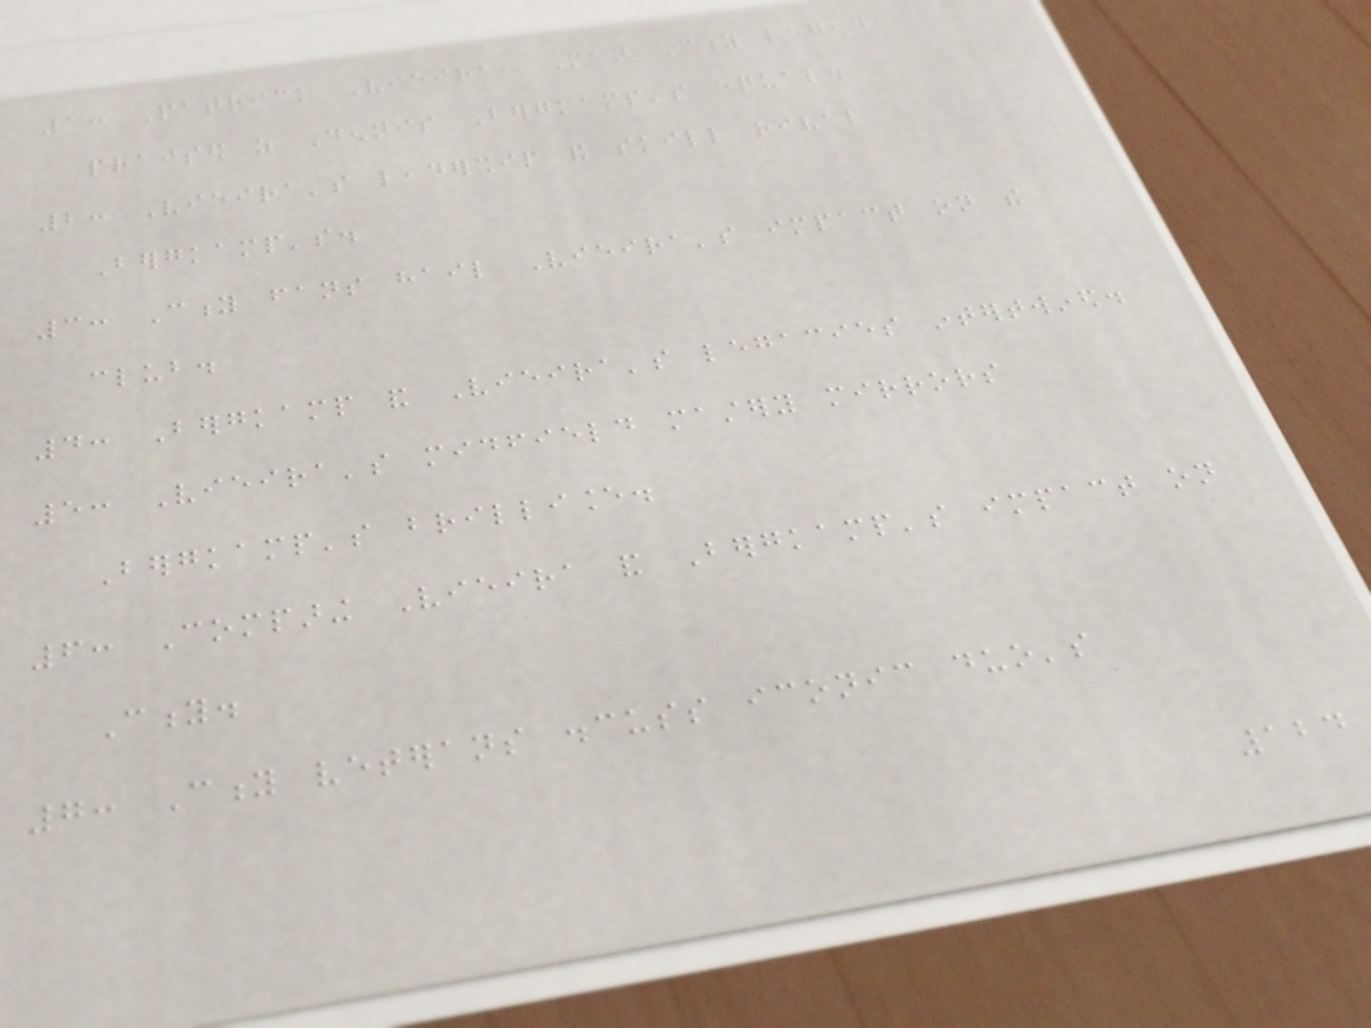1: Patrick Vieira, Man City legend,
praised as Dennis Bergkamp's equal.
2: Vieira's leadership and skill rival
Bergkamp's.
3: City fans hail Vieira's impact on the
club.
4: Bergkamp and Vieira's legacies intertwined.
5: Vieira's midfield mastery mirrors
Bergkamp's brilliance.
6: Comparing Vieira and Bergkamp's impact on
City.
7: City veterans discuss iconic duo's
124
